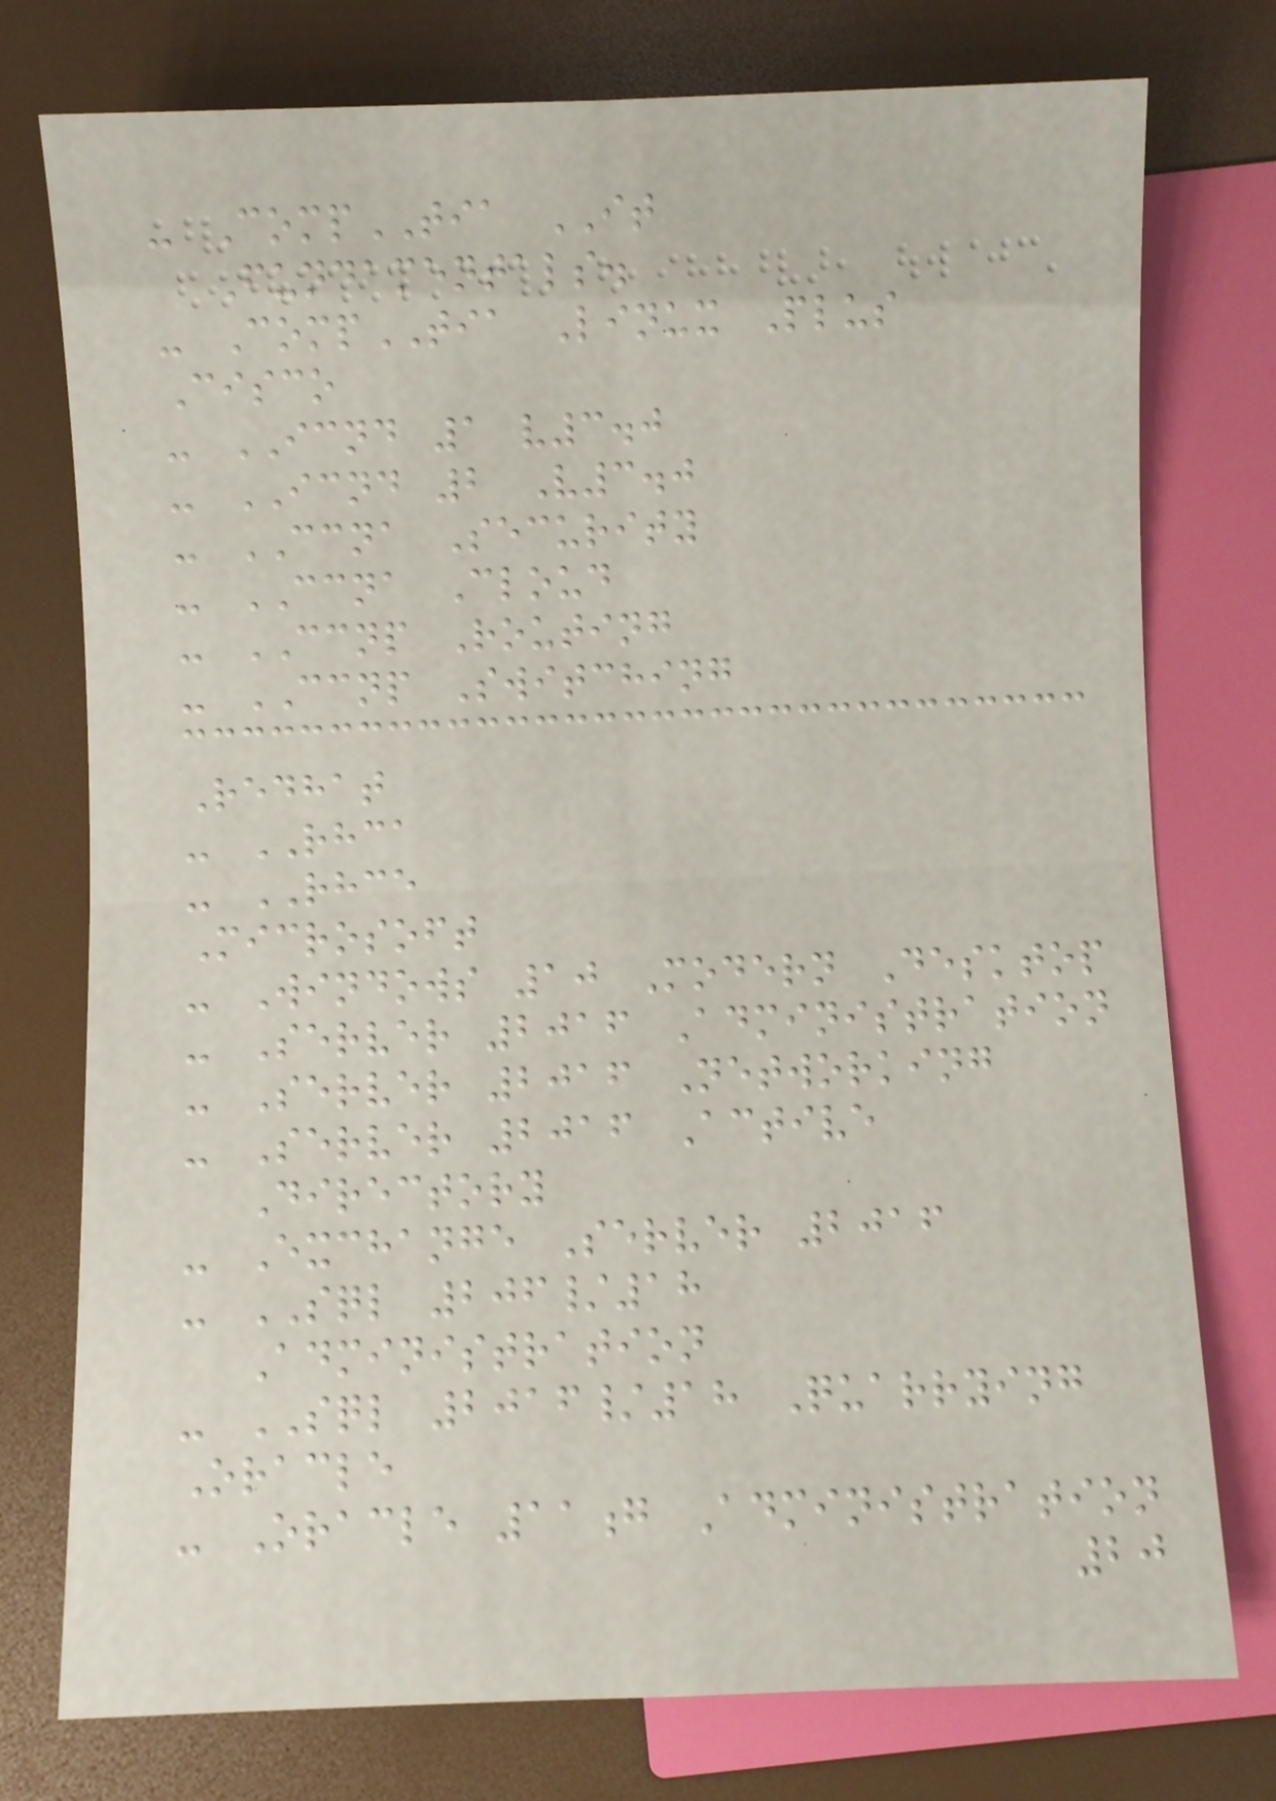- CompTIA IT
Fundamentals.
- CompTIA Linux Plus
Cisco
- ICND 1 v3.0
- ICND 2 V3.0
- CCNA Security
- CCNA Cloud
- CCNP Routing
- CCNP Switching
Redhat
- RHCA
- RHCE
Microsoft
- Windows 10 Modern Desktop
- Server 2016 Administration
- Server 2016 Networking
- Server 2016 Active
Directory
- Exchange Server 2016
- SQL 206/18
Administration
- SQL 2016/18 Quarrying
Oracle
- Oracle 11g Administration
20
